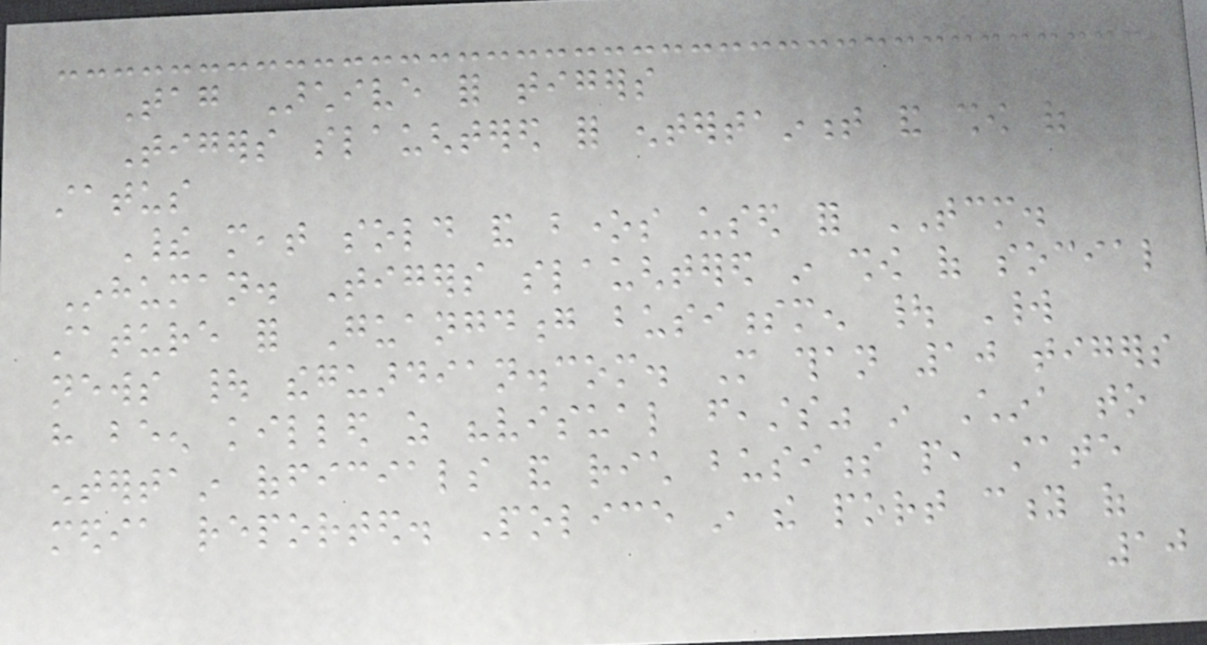Tag Archive for tigers
Tigers slaughtered for entertainment and show of
status
Their meat sold and bones used for TCM.
Inhuman. Tigers slaughtered in show of social
stature for Guangdong businessmen | World
news | theguardian.com. More than 10 tigers
have been killed as "visual feasts" in China to
entertain officials and rich business people, state
media reported. Police in the port city of
10
